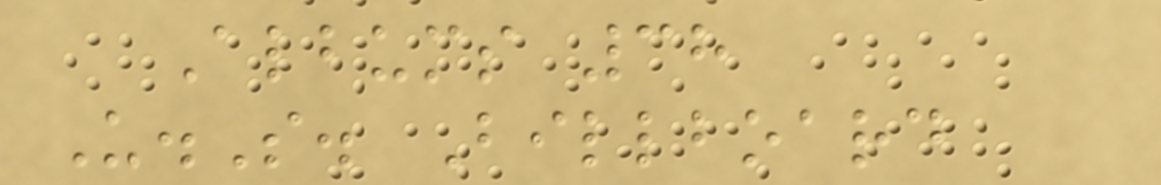Albums 38
U.S. Billboard
